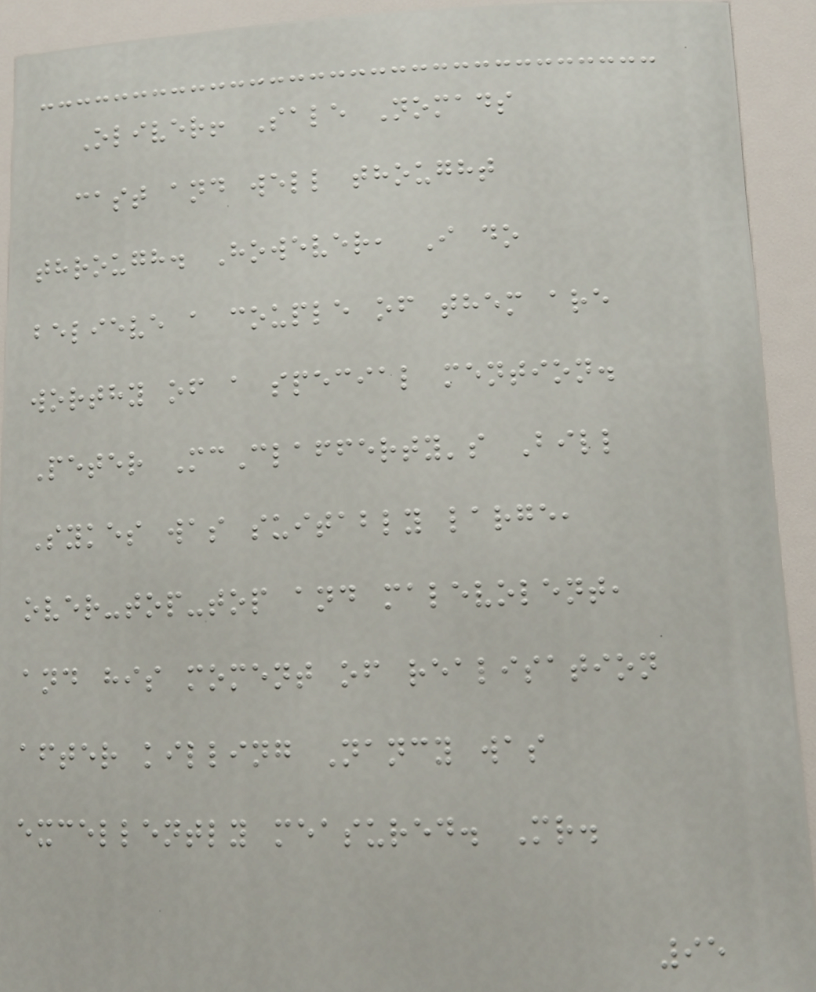Oliver! Sale Nomads
cast and well thought
through. However, I do
believe a couple of them are
worthy of a special mention.
Peter McClafferty's Bill
Sykes was suitably large,
over-top-top and malevolent,
and his moment of realisation
after killing Nancy was
excellently measured. Mr.
95
